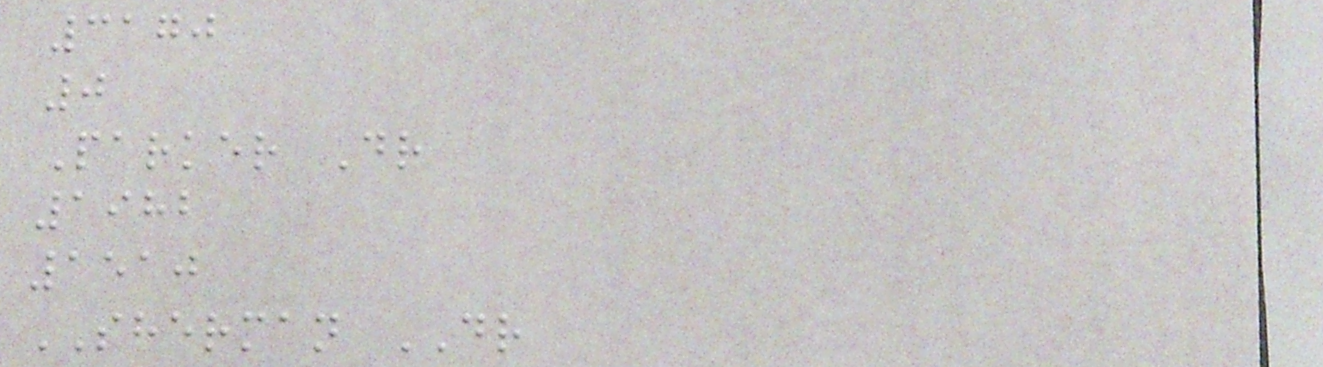3170
0
Parker Dr
1982
1510
SHERMAN DR
